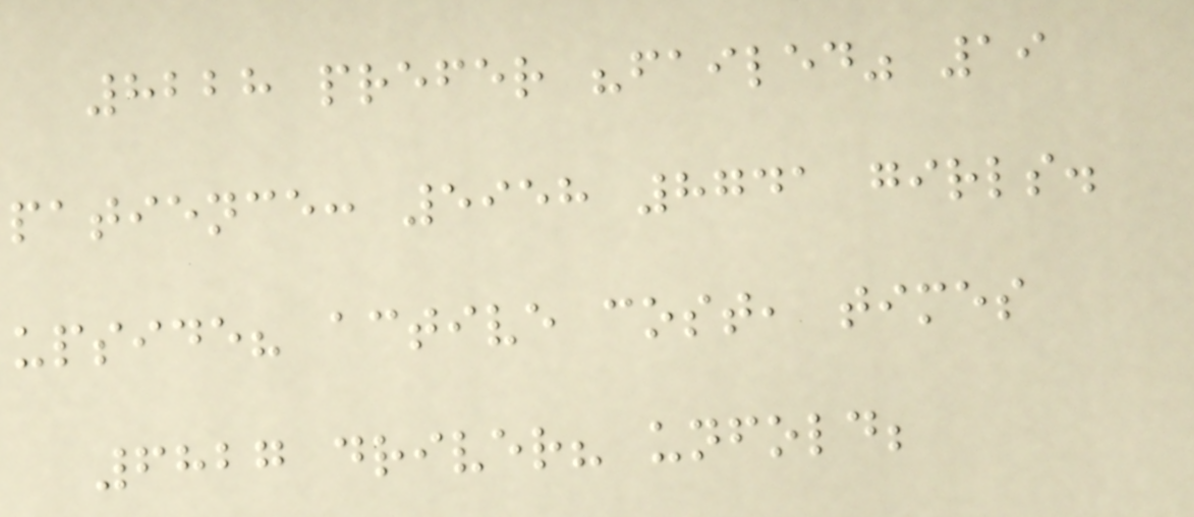8228 prefer "failed" 19
patience: 5958 8741 girls.
upside? active cost, times
6827 driver? unfold;
